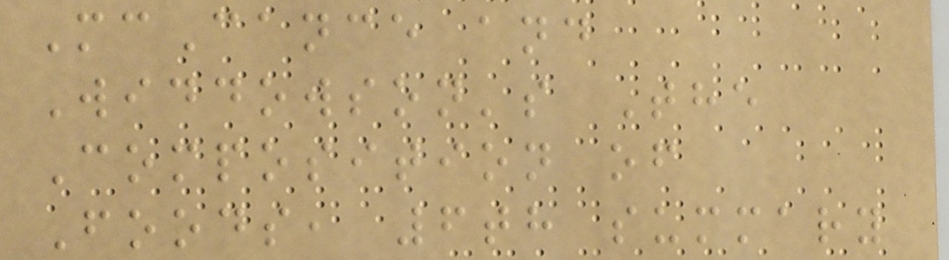McCance and
Widdowson's The
Composition of
Foods, 6th summary
